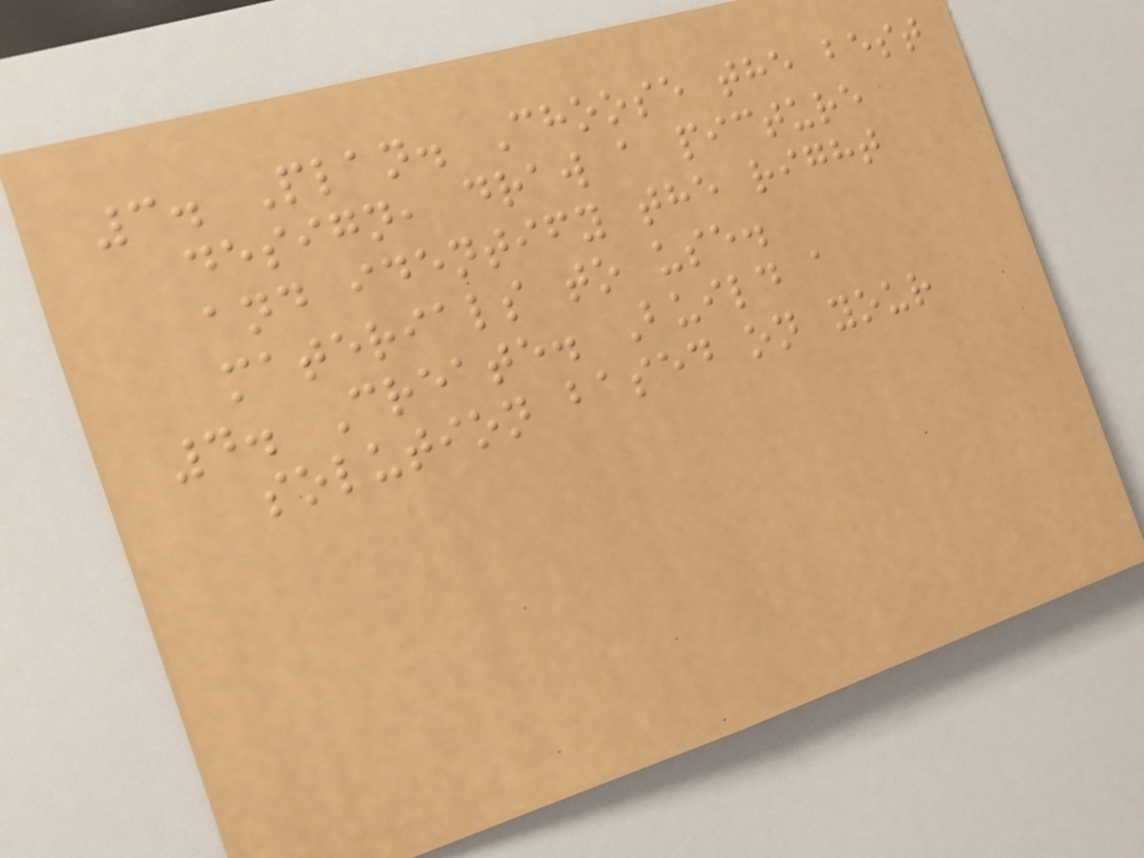3. Plan. Choose the best
design, draw a picture
and identify the right
materials to use.
4. Create. Build a
solution based on your
